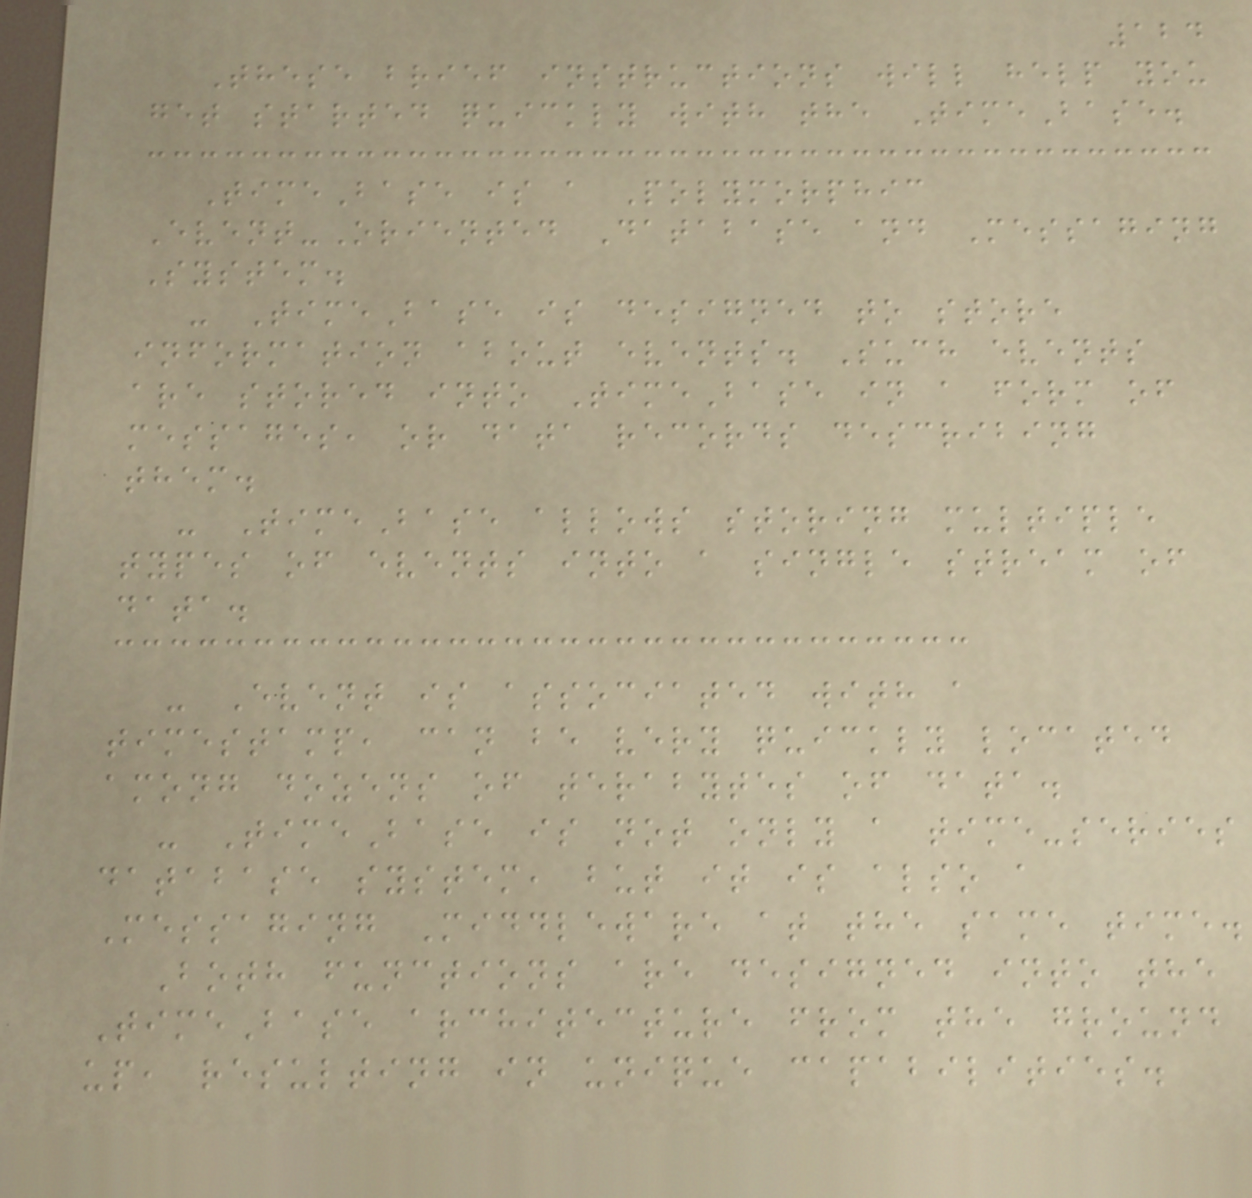124
These brief instructions will help you
get started quickly with the TimeBase.
TimeBase is a Polymorphic
Event-Oriented Database and Messaging
System.
- TimeBase is designed to store
information about events. Such events
are stored into TimeBase in a form of
messages, or data records describing
them.
- TimeBase allows storing multiple
types of events into a single stream of
data.
- Event is associated with a
timestamp, can be very quickly located
among dozens of terabytes of data.
- TimeBase is not only a time-series
database system, but it is also a
Messaging Middleware at the same time.
Both functions are designed into the
TimeBase architecture from the ground
up, resulting in unique capabilities.
